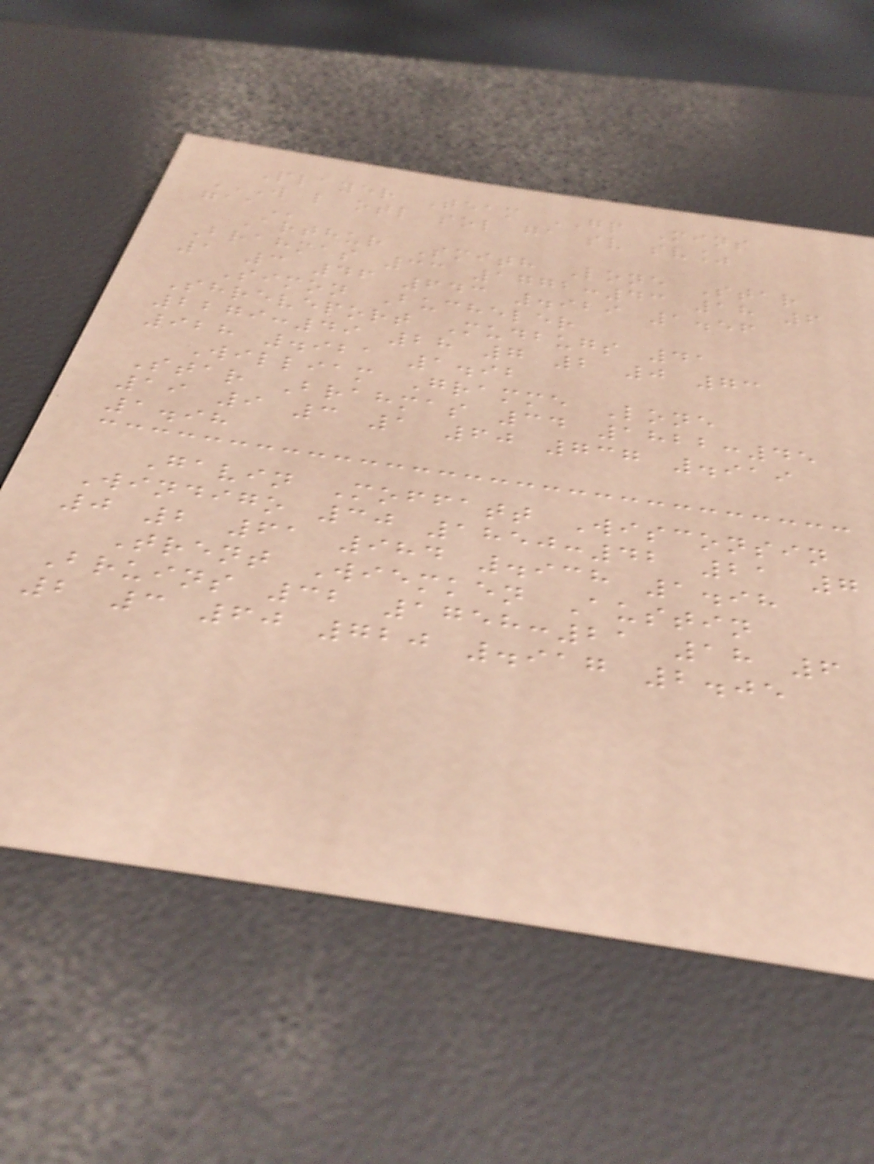Player Team GP Mins
W L OTL SOL GA SV SV%
GAA
Arthur Smith Lone Star
Brahmas 33 1772:43 18 6
1 3 46 643 .929 1.56
Simon Bucheler
Shreveport Mudbugs 41
2279:49 28 7 2 0 73
928 .921 1.92
William Gramme Lone
Star Brahmas 34 1822:45
19 9 3 1 60 737 .919
1.98
Gavin Moffatt Wisconsin
Windigo 30 1850:42 21 7
0 2 61 984 .938 1.98
Trent Wiemken Austin
Bruins 32 1758:21 18 6
2 3 60 720 .917 2.05
